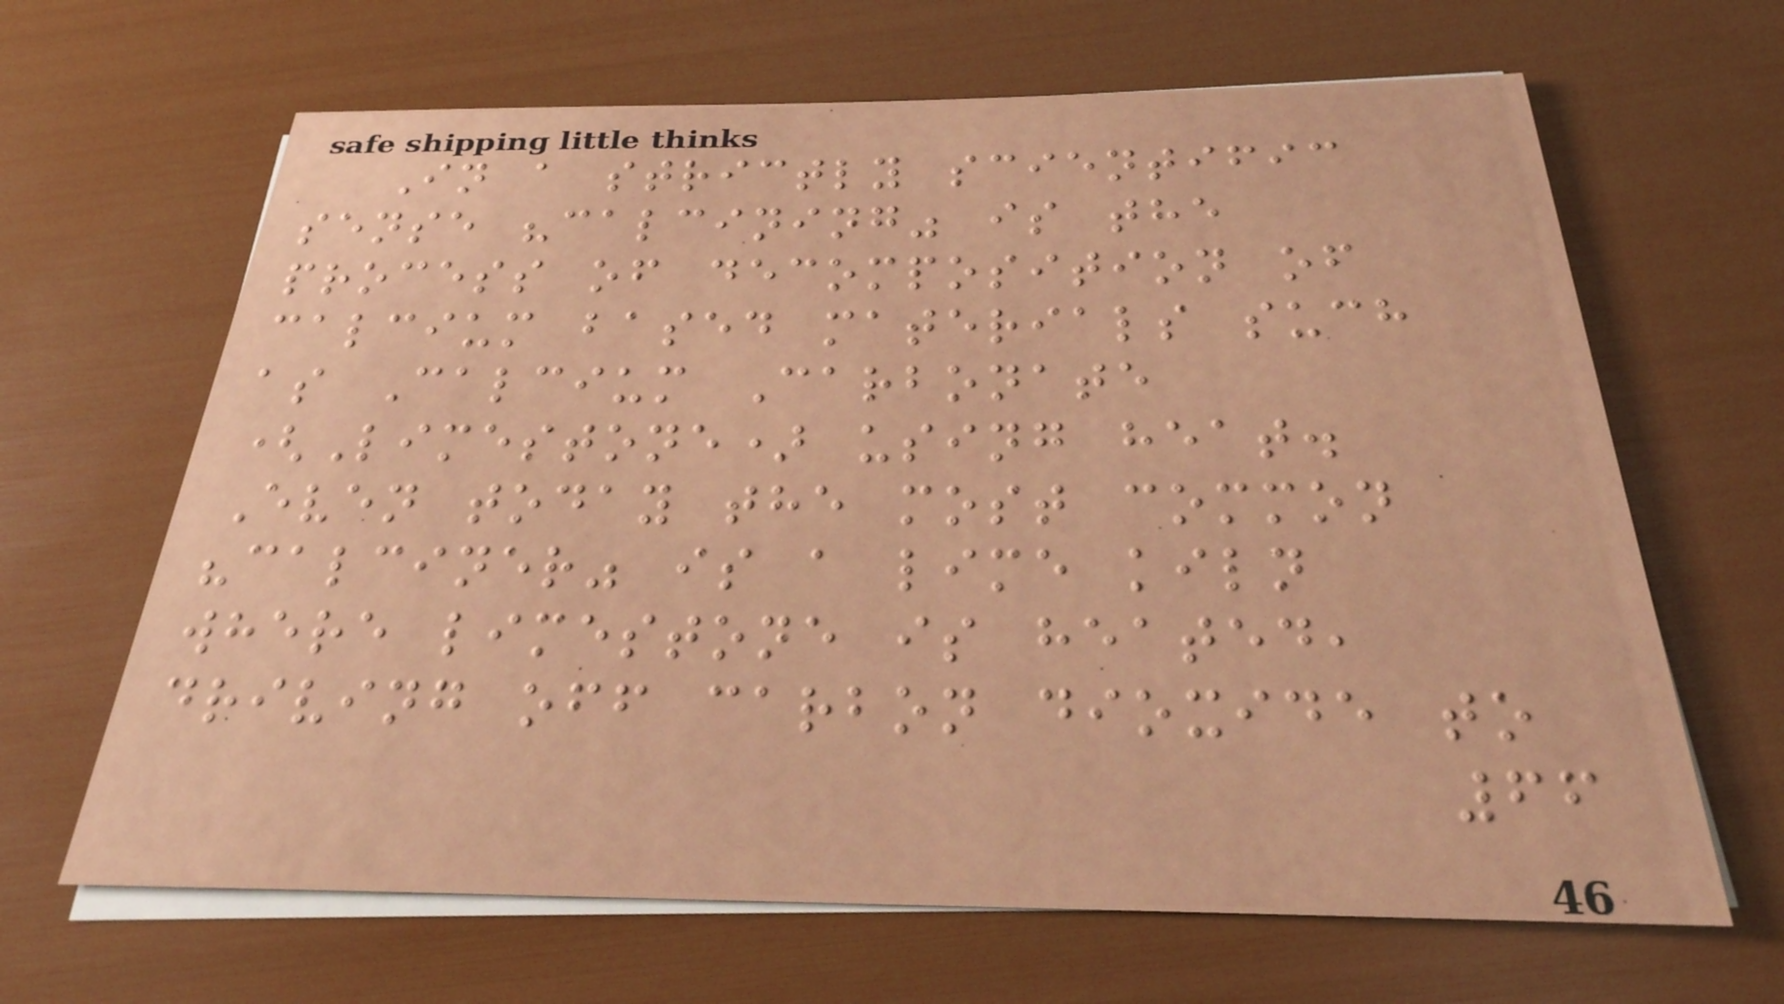In a strictly scientific
sense "calcining" is the
process of decomposition of
calcium based materials such
as Calcium Carbonate
(Limestone) using heat.
Even today the most common
"calciner" is a lime kiln
where limestone is heated,
driving off carbon dioxide to
66
